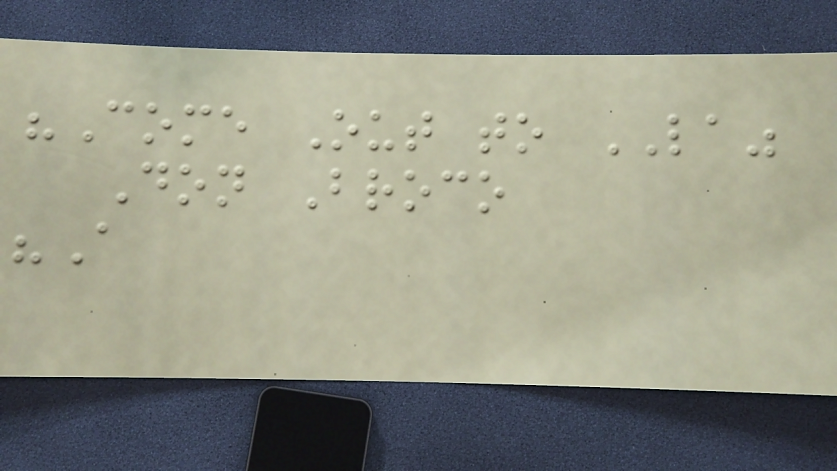"Come Out to LA"
Don Broco
"A
